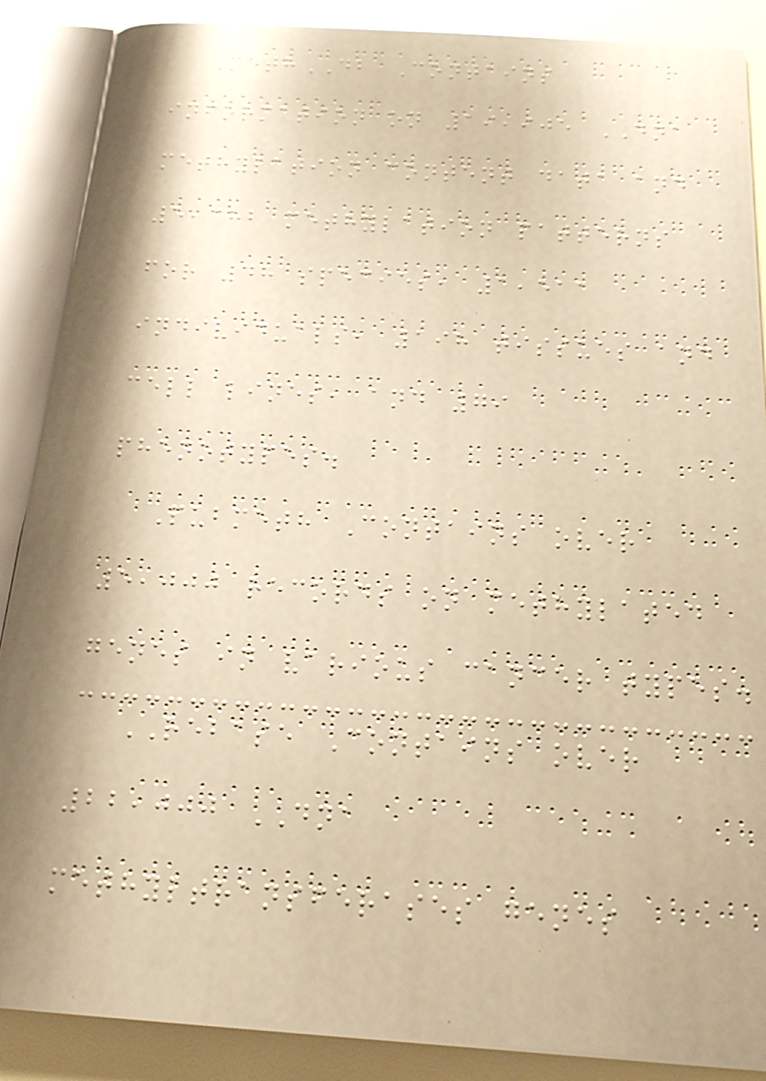MethDB Contains
information on 19,905 DNA
methylation content data and
5,382 methylation patterns
for 48 species, 1,511
individuals, 198 tissues and
cell lines, and 79
phenotypes.
Pubmeth Contains over
5,000 records on methylated
genes in various cancer types.
REBASE Contains over
22,000 DNA
methyltransferases genes
